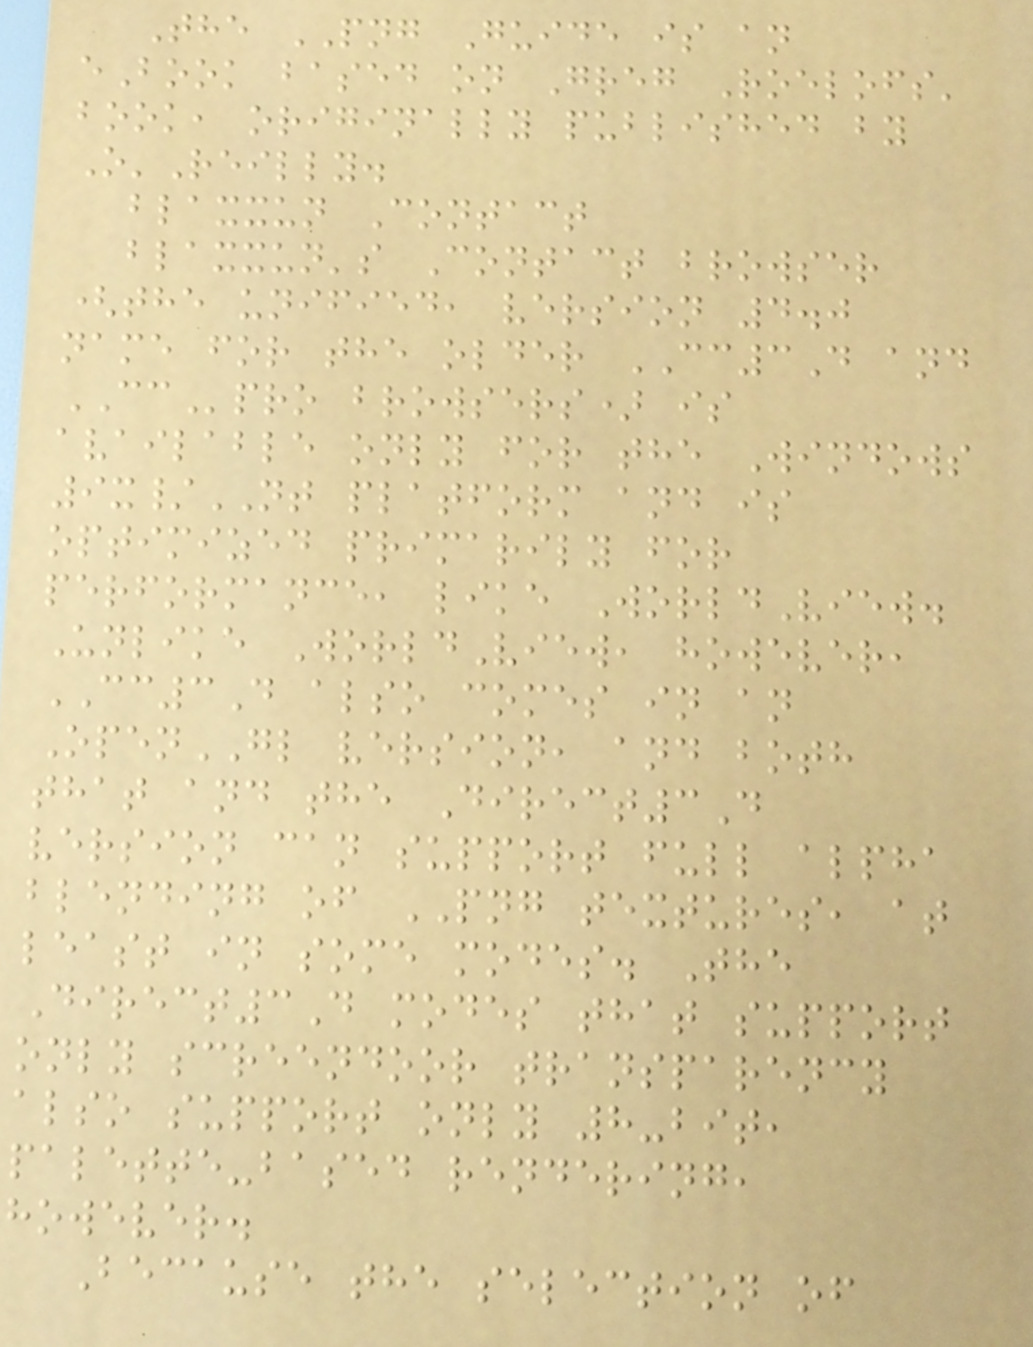The PNG Guide is an
eBook based on Greg Roelofs'
book, originally published by
O'Reilly.
blaxxun Contact
blaxxun's Contact browser
(the unified, version 4.0
name for the older CC3D and
CCpro browsers) is
available only for the Windows
9x/NT platform and is
optimized primarily for
performance, like WorldView.
Unlike WorldView, however,
CC3D also comes in an
OpenGL version, and both
that and the Direct3D
version can support full alpha
blending of PNG textures, at
least in some modes. The
Direct3D modes that support
only screendoor transparency
also support only 8-bit,
palette-based rendering,
however.
Because the selection of
